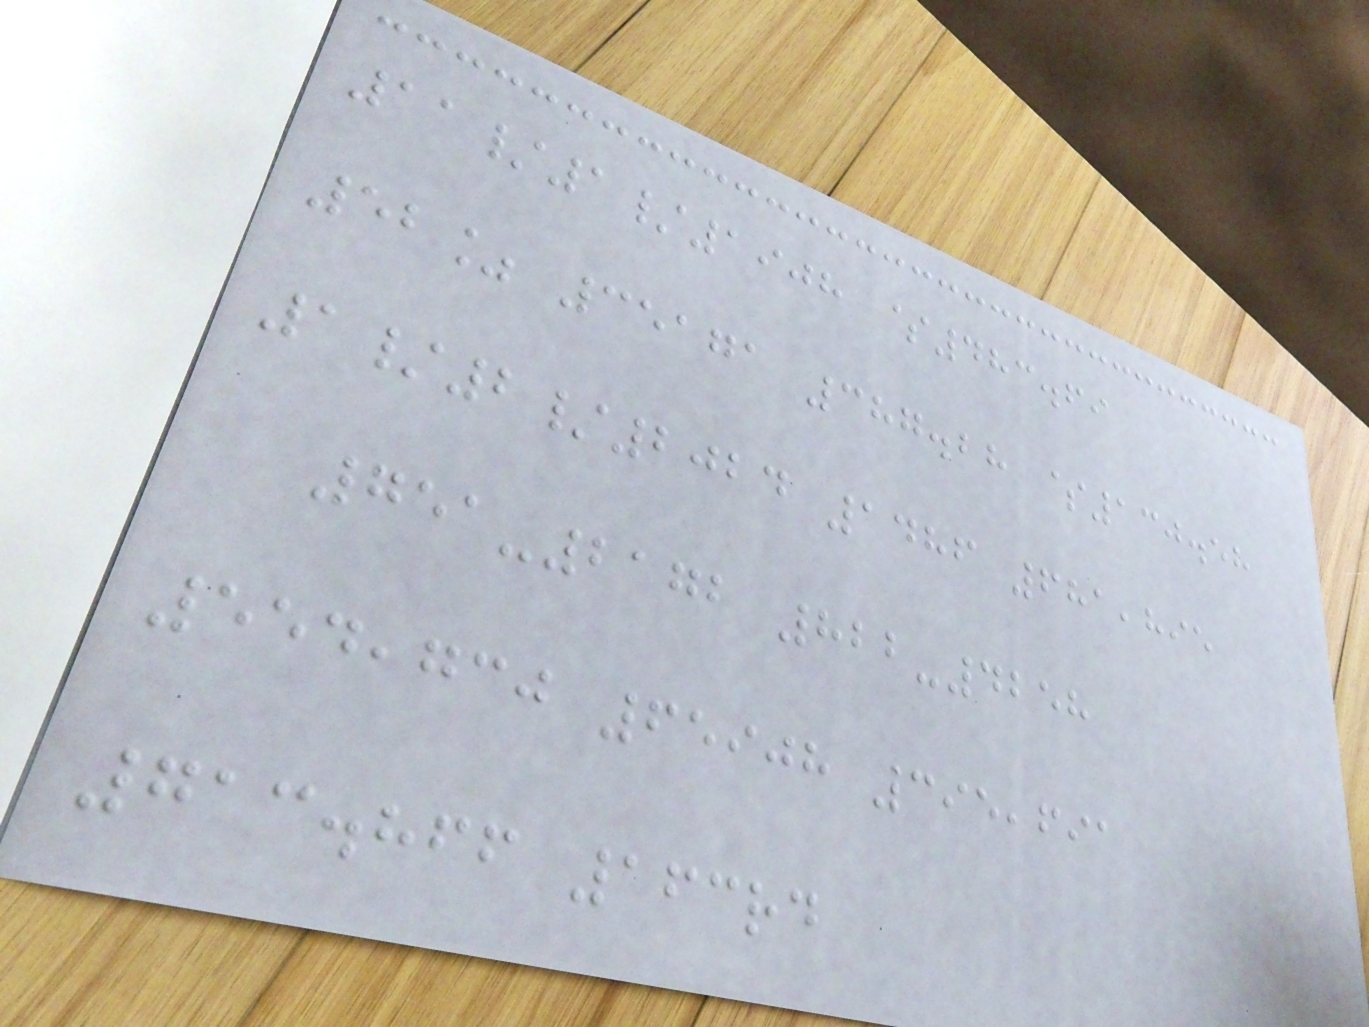11/1/1908 $483.69
52% 35171 387.28 $130.58
1/2/2024 1486 681,895
751-2172 822-4258
554,730 65908 395,691
713.866 163rd
